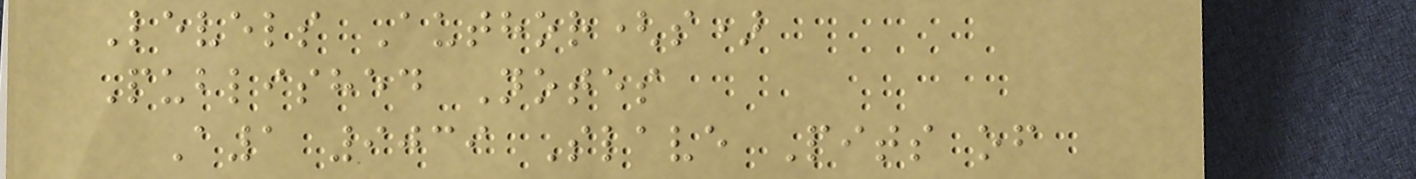Levels Author(s)
Published Notes
A1 9039 Slave Pits of
